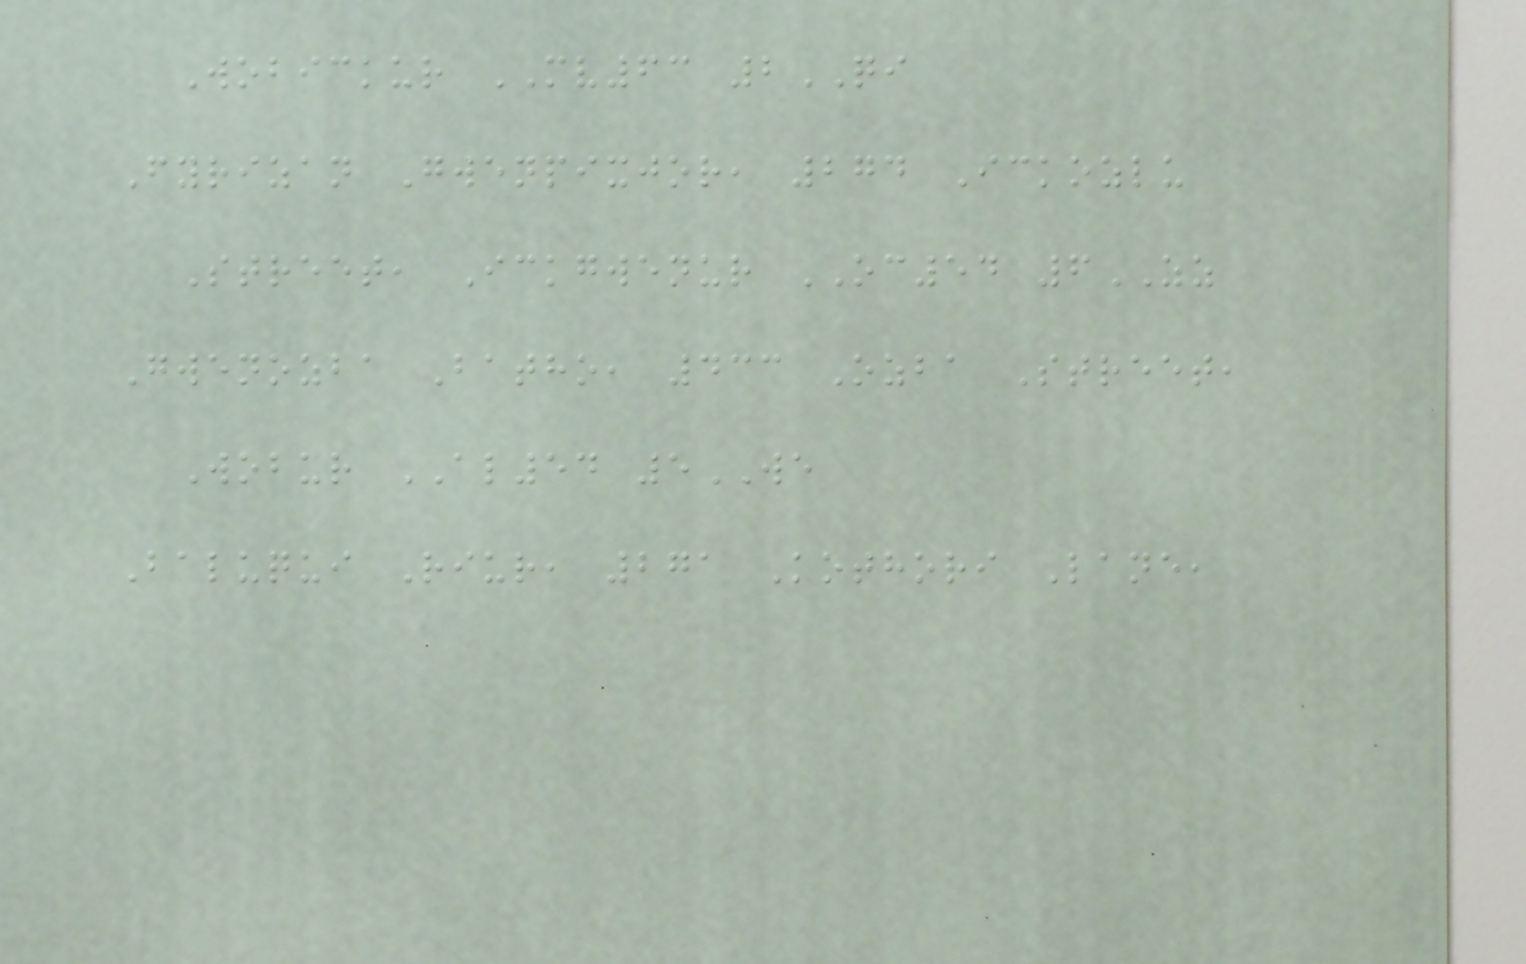Wobickur MV63 2QI
Fyrizan Gwenpixjor, 274 Ickozlu
Street, Ickgwenur OC54 6ZZ
Gwenozba Batho, 433 Ozba Street,
Wobur AL54 5WE
Baluqui Riur, 271 Kothori Lane,
